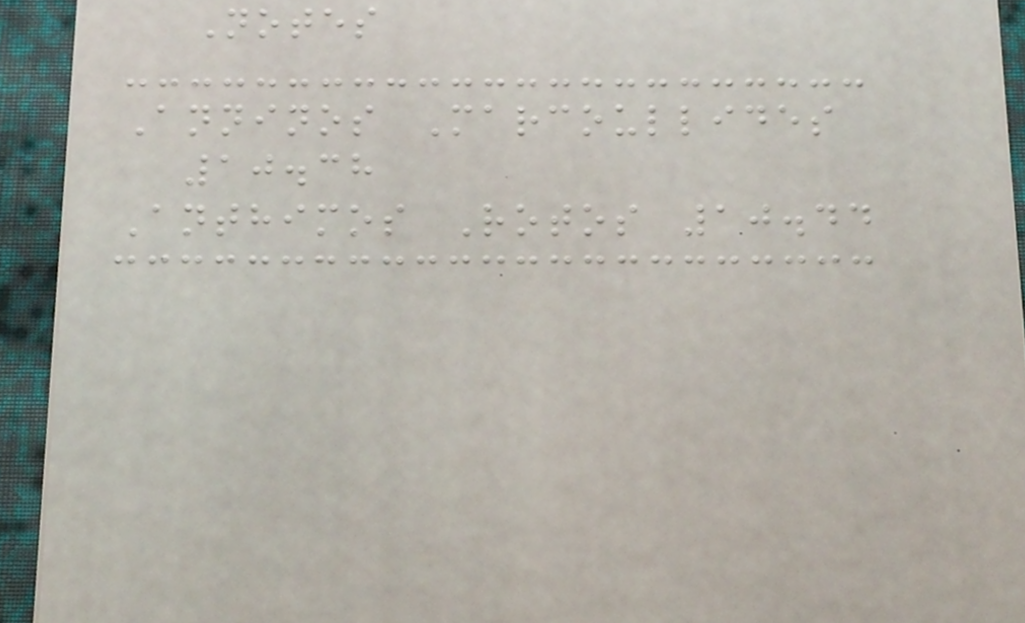Notes
Anninos Marcoullides
10.38
Anthimos Rotos 10.44
